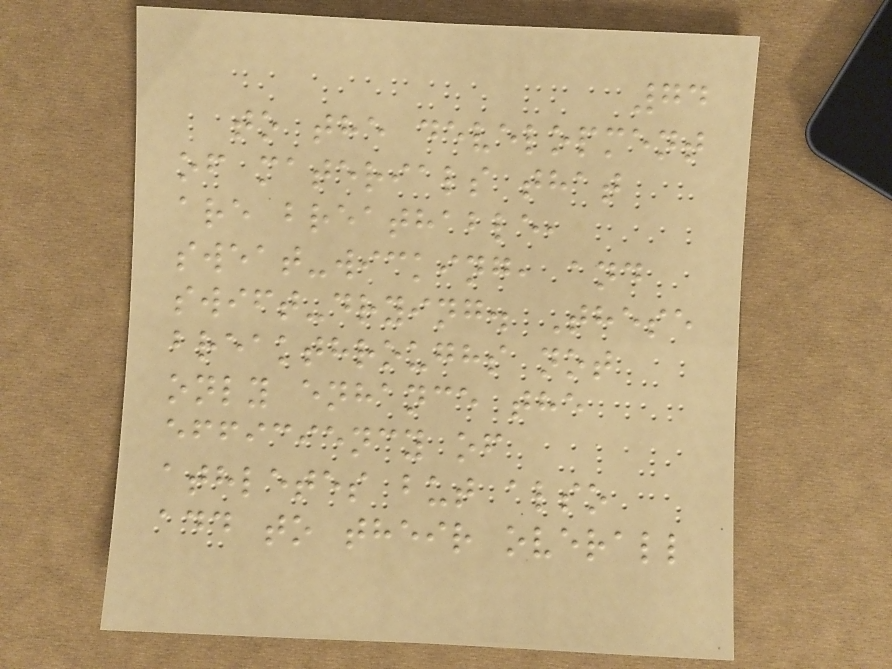74
to the development
of materials that
are breathable,
sweat-wicking, and
swift-drying. These
breakthroughs not
only enhance the
efficiency of
athletes but also
add to their overall
